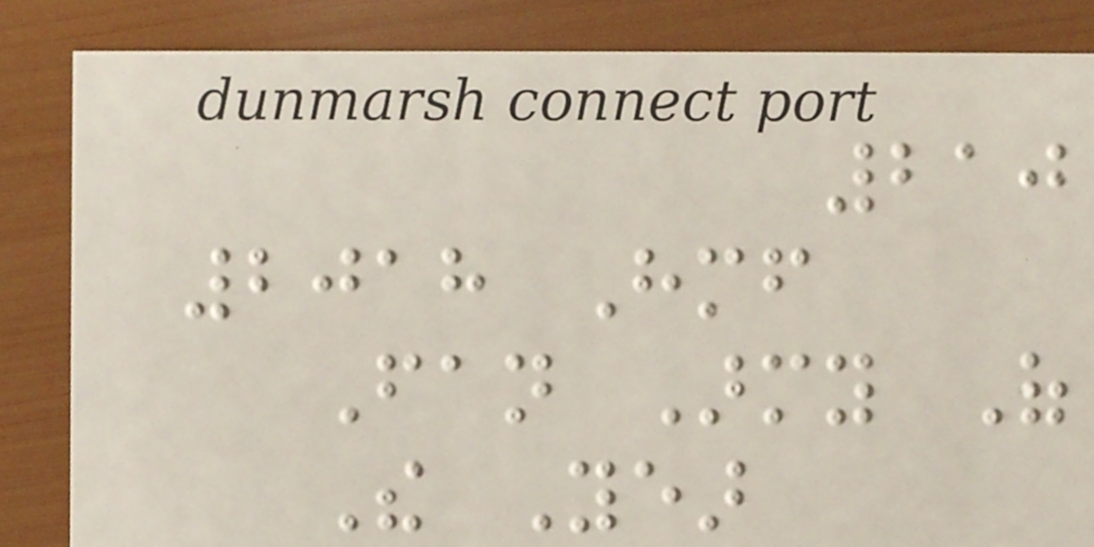210
2018 Himself
Fan Army Of
The Year
